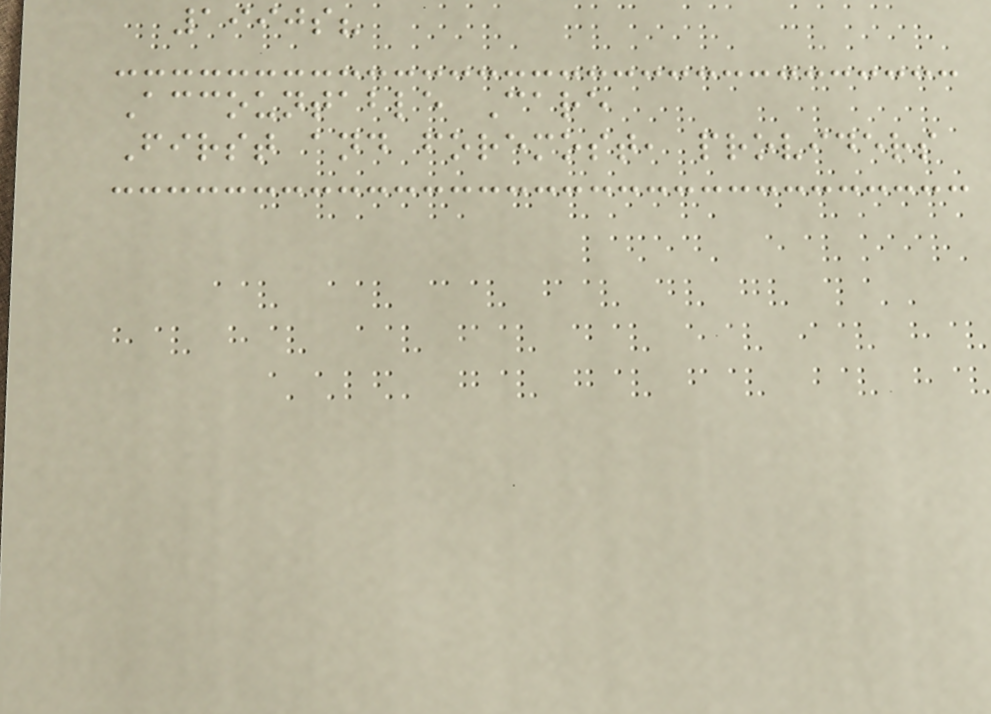1990s?
Accountable Care
First and foremost, providers
